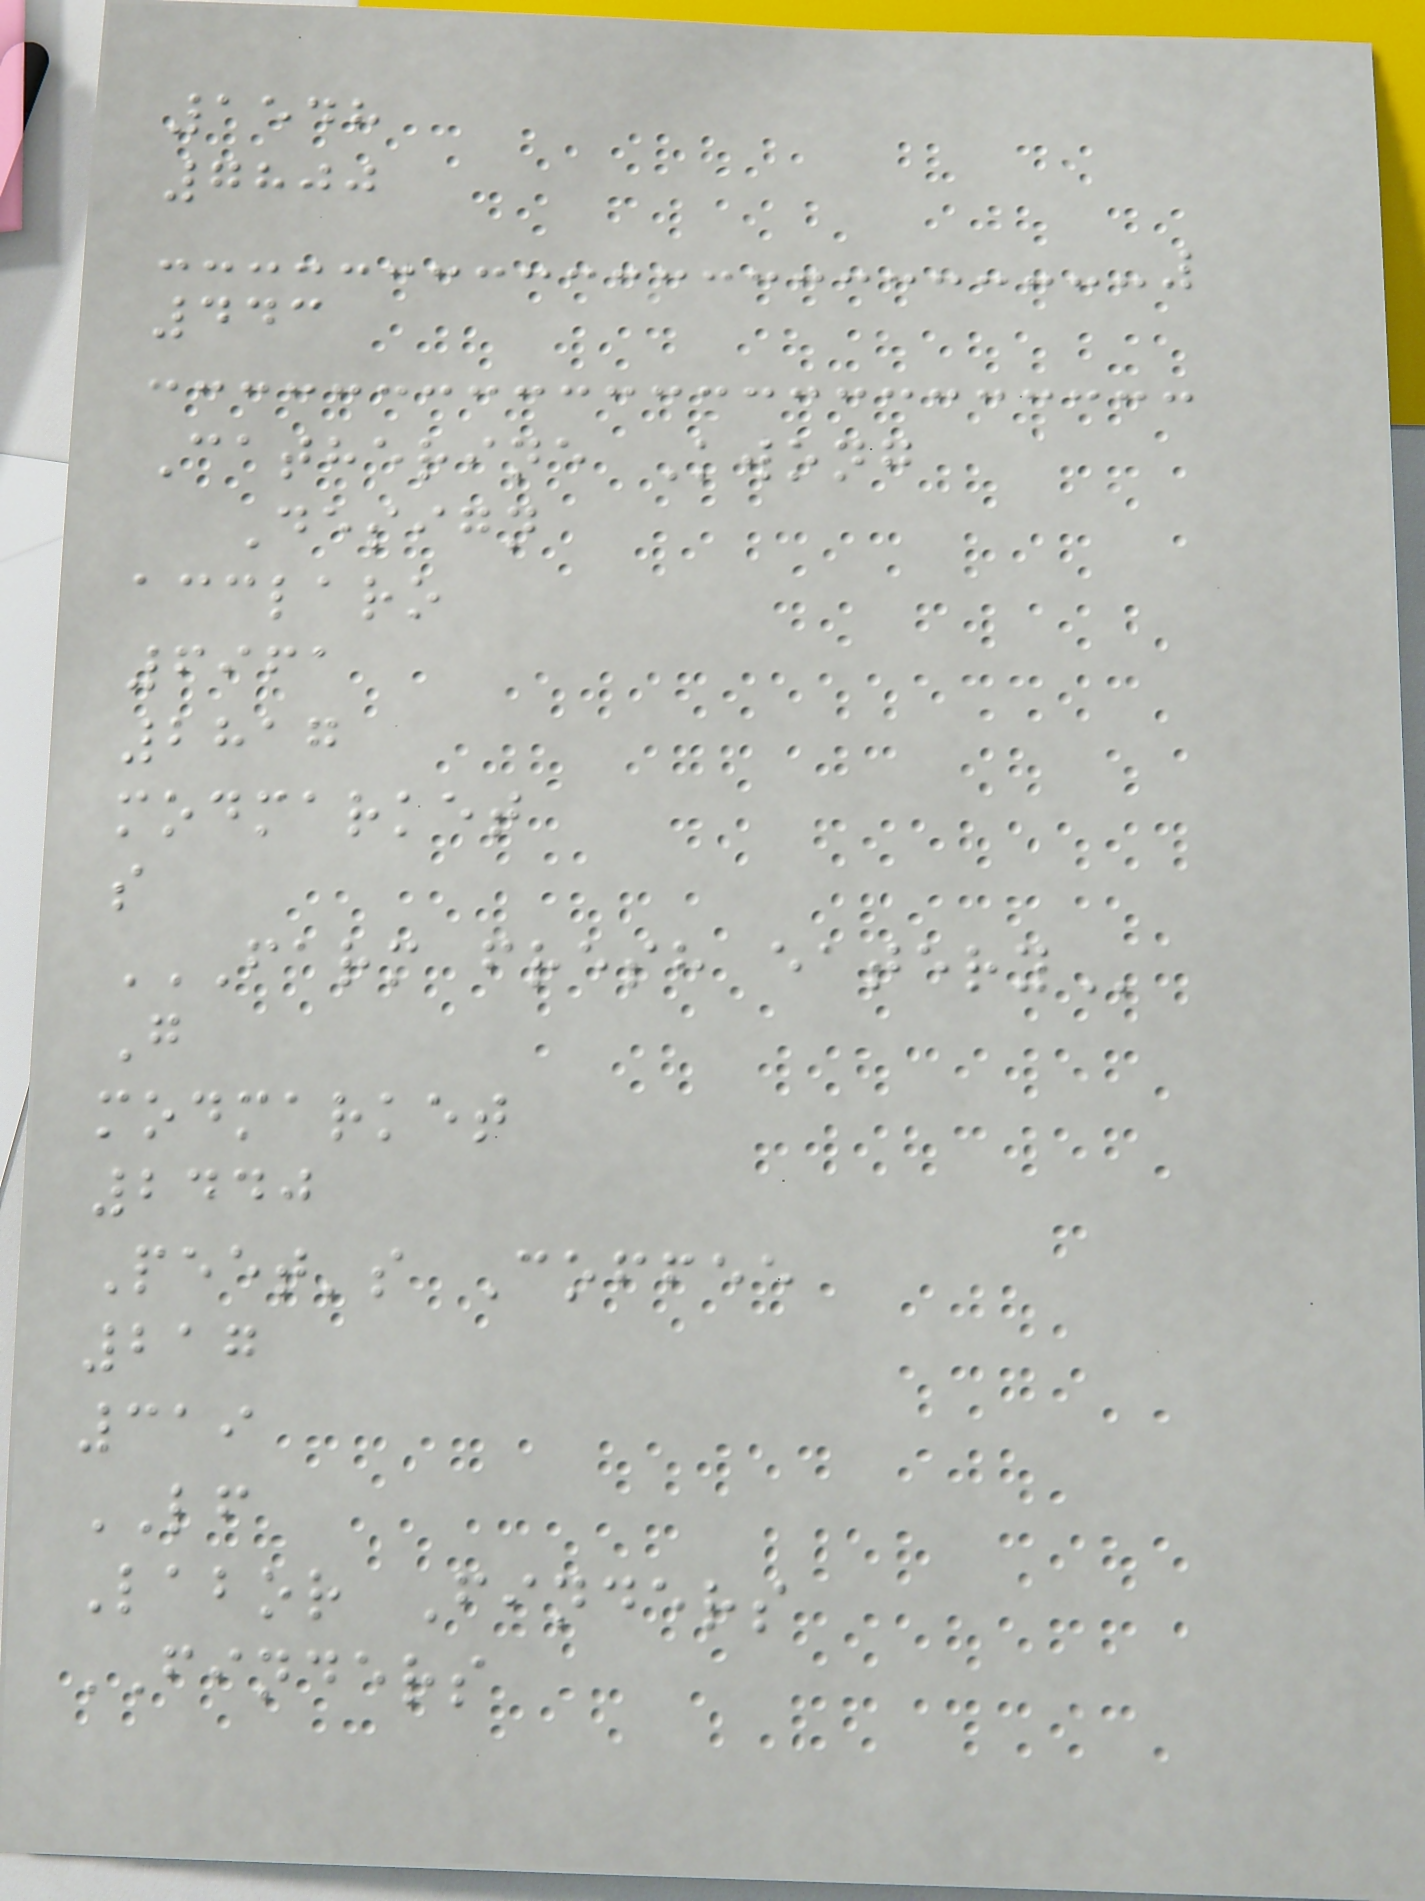1548
7800
443
Catherine Kwong
Design
acclaro
6961
2817
modmarket
s
FARM FRESH EATERY
G
modmarket
2440
Peet's Coffee
217
319
LF
Labor Finders
FINDERS
